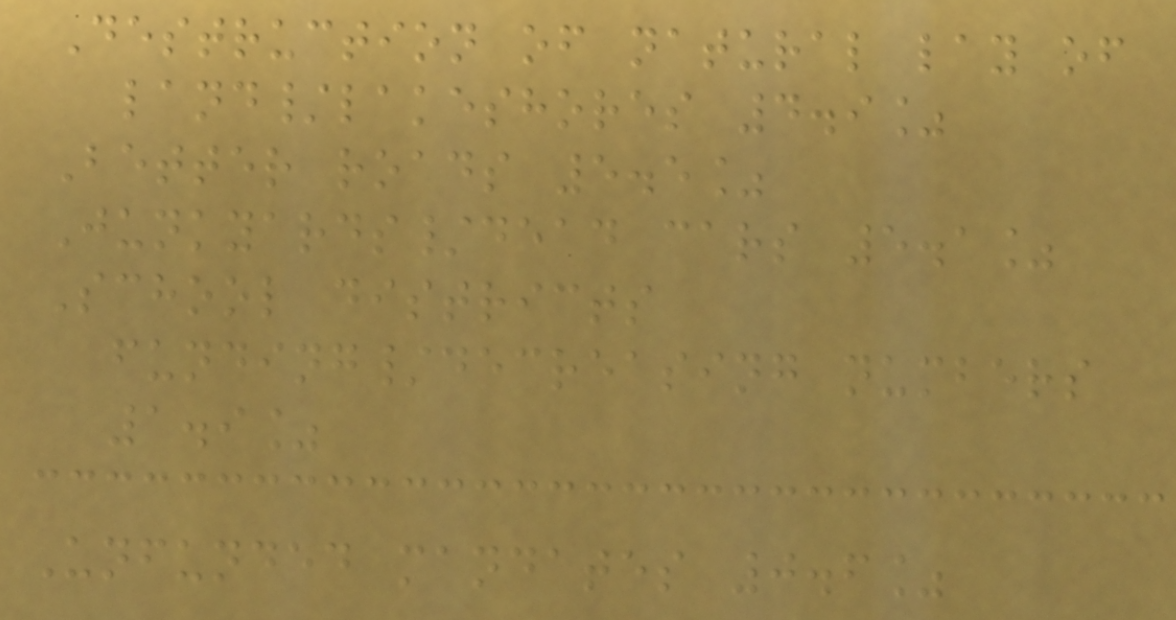Destruction of natural lay of
land/lakeshores 4.9%
Better roads 5.5%
Junkyards/dead cars 5.1%
School districts
funding/decreasing numbers
1.9%
Unfunded mandates 0.6%
